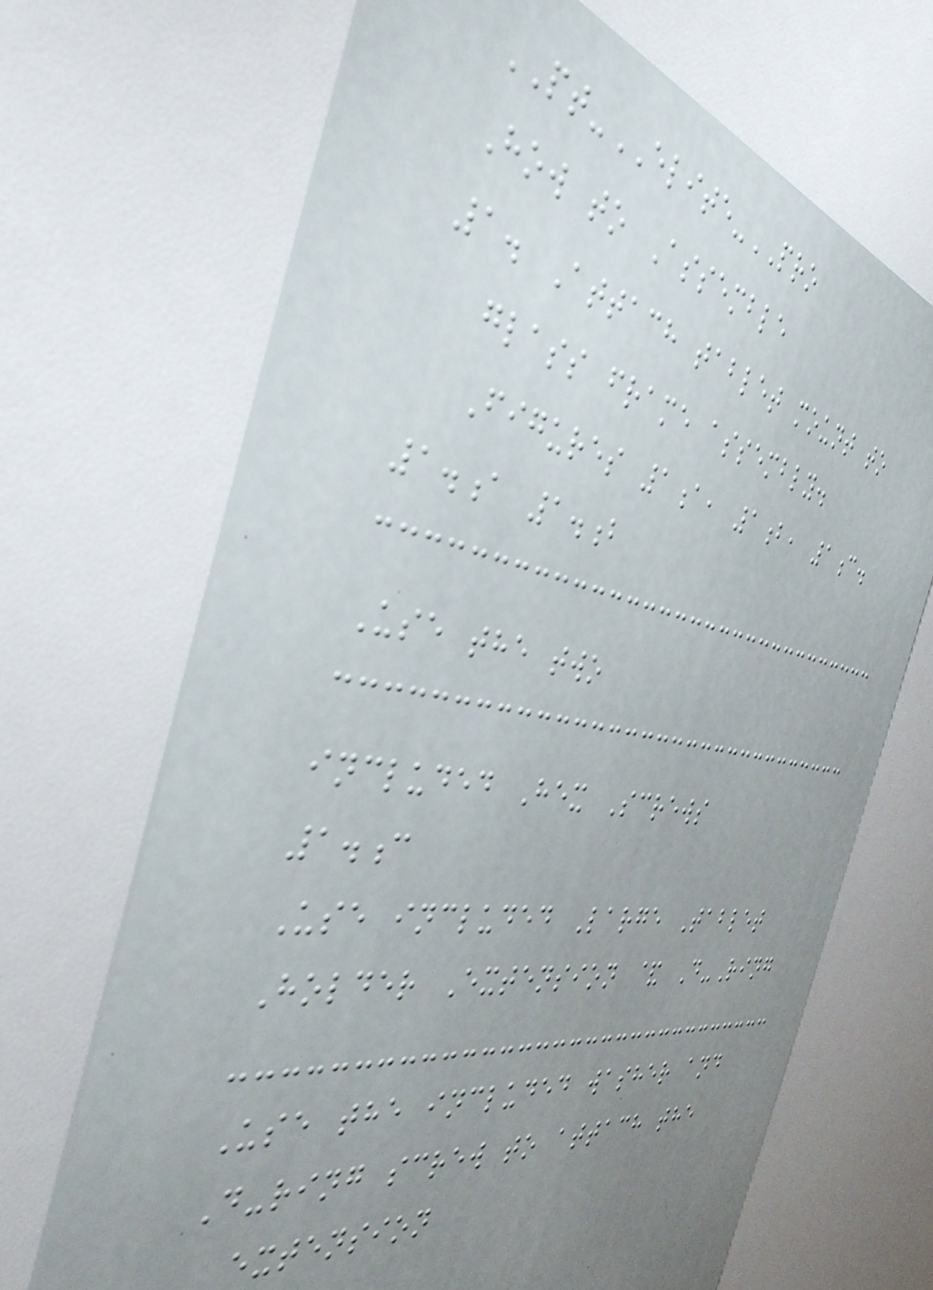PT-ELITE-PRO
How to Assemble
1. Attach tablet mount to
glass frame assembly.
Figures 1a, 1b, 1c.
1.a 1.b
Use the two
included Hex Screws
1.c
Use included Large Tablet
Holder Extension & D-Ring
Use the included washer and
D-ring screw to attach the
extension
